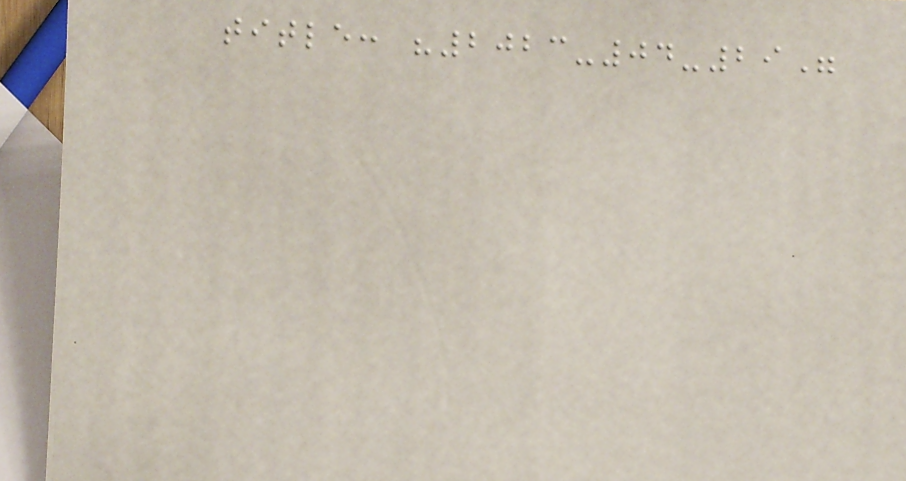title: "2023-04-29"
